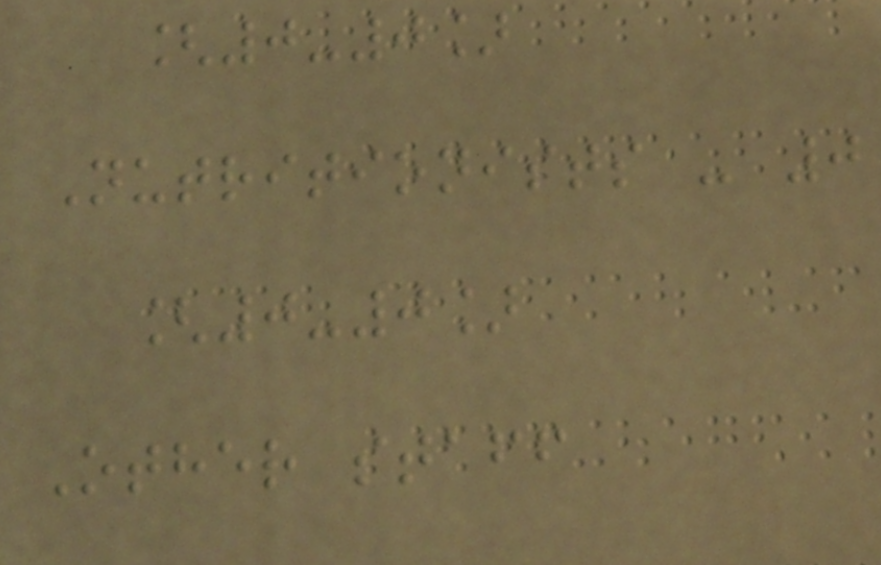[0-0]
Nutritionists - 0
[0-0]
Other staff
